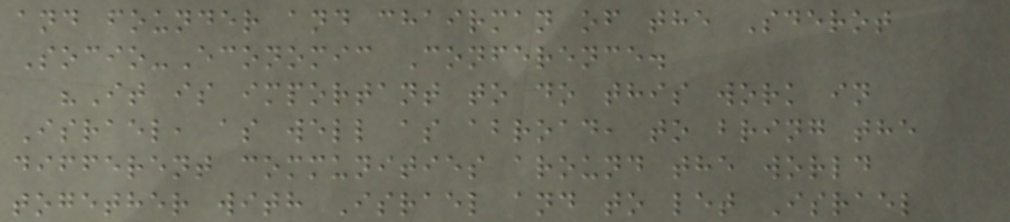and founder and chairman of the Sderot
Socio-Economic Conference.
"It is important to do this work in
Israel, as well as abroad, to bring the
different communities around the world
together with Israel and to let Israel
